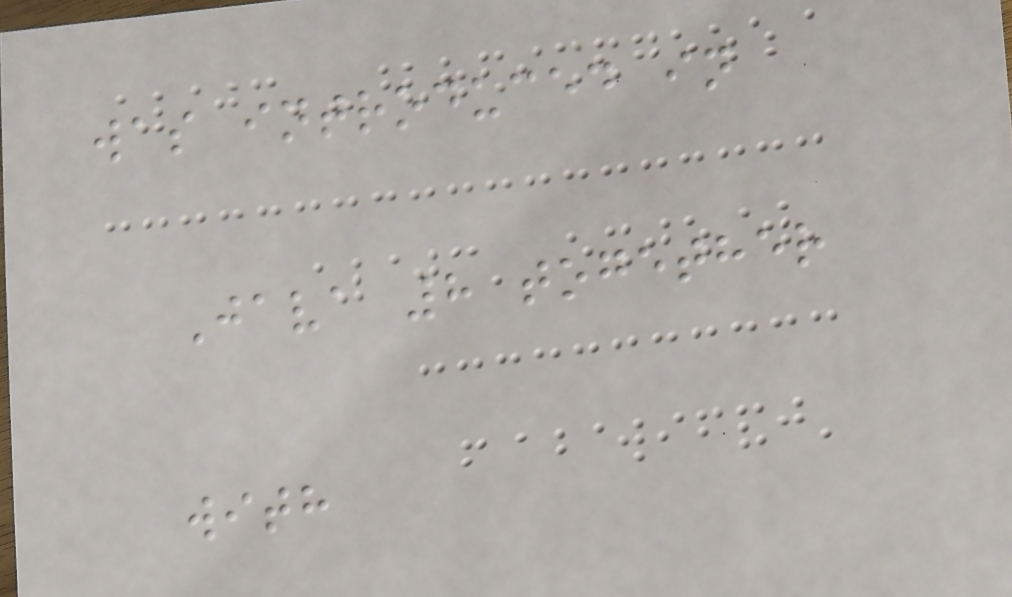was introduced in
Java 8 together
with
